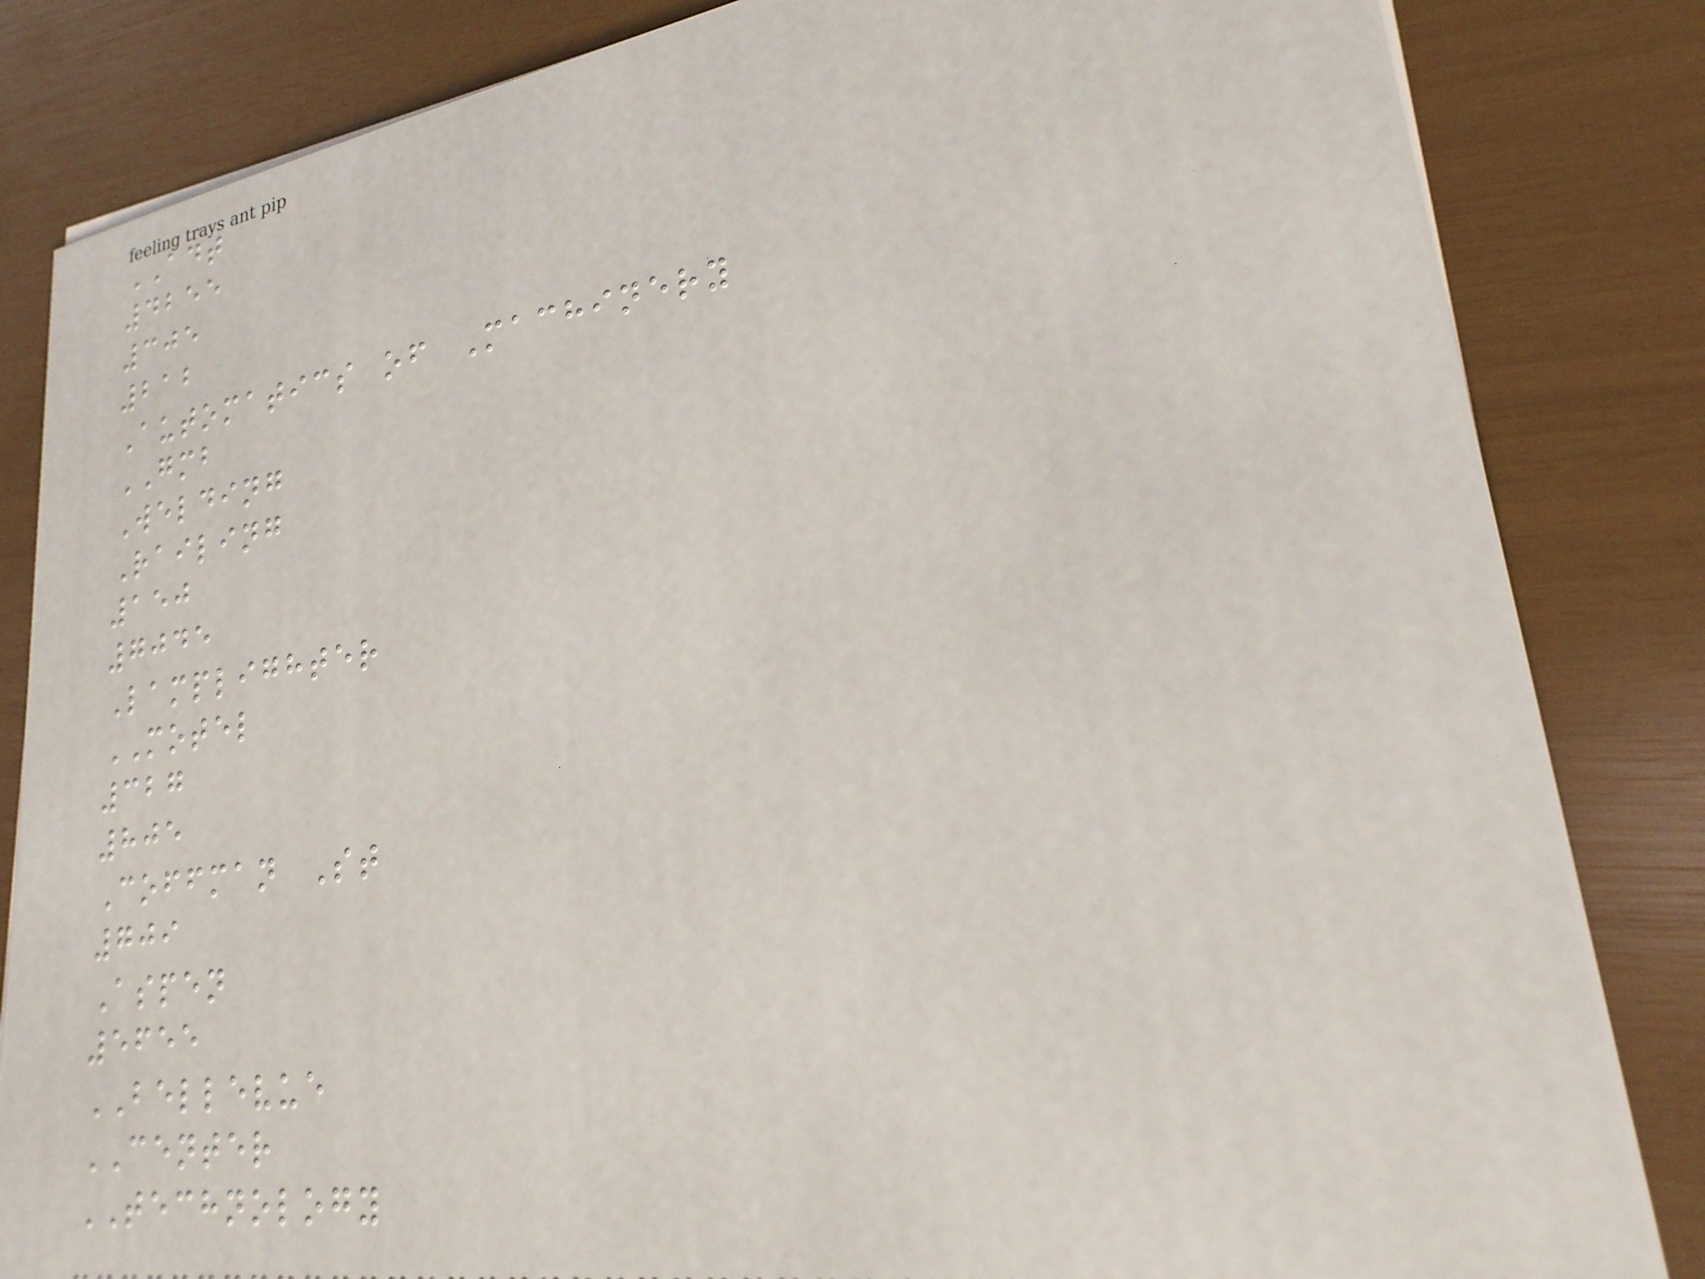ADT
4255
305
212
Automatics of Machinery
GMB
Welding
Railing
150
7045
Lamplighter
MOTEL
327
805
Coffman St
709
Aspen
5655
BELLEVUE
CENTER
TECHNOLOGY
